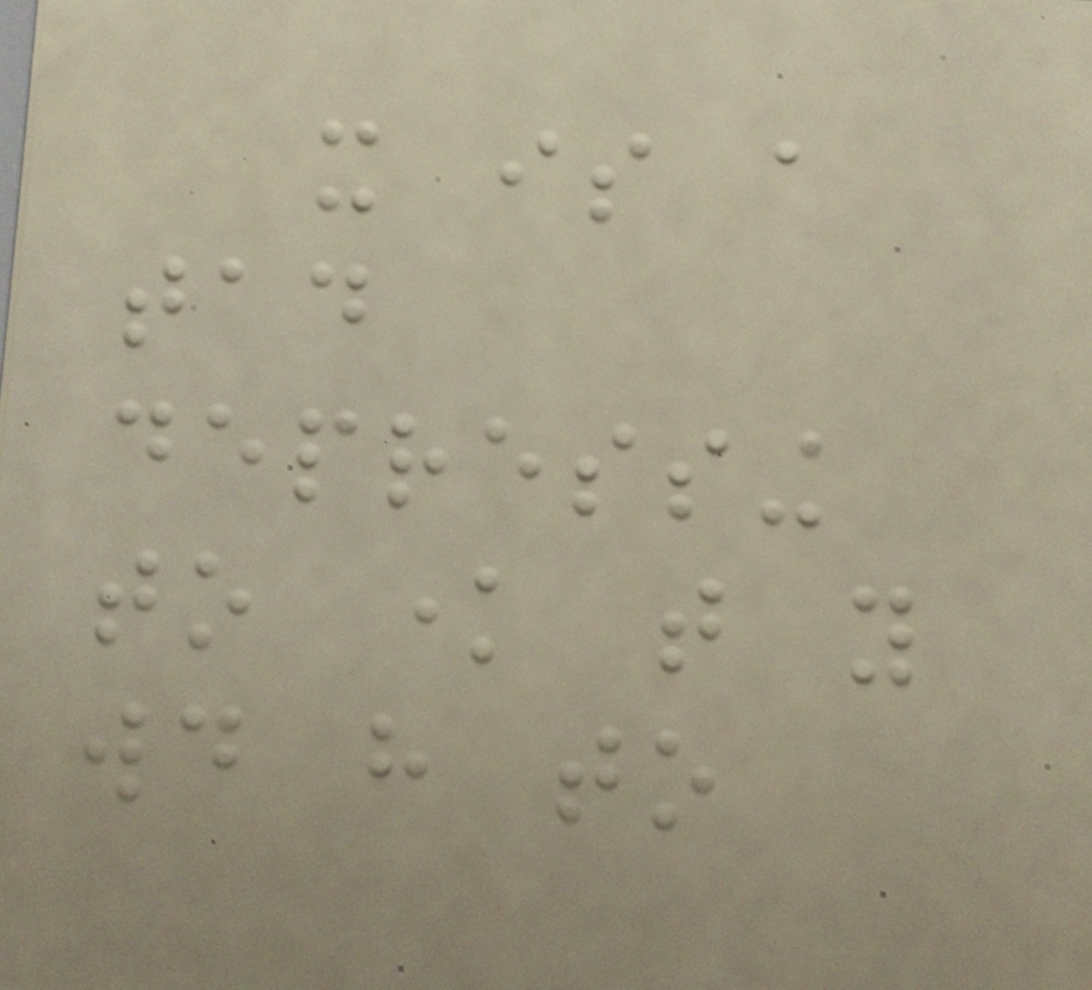it is a
tad
depressing
to know that you
would have to
